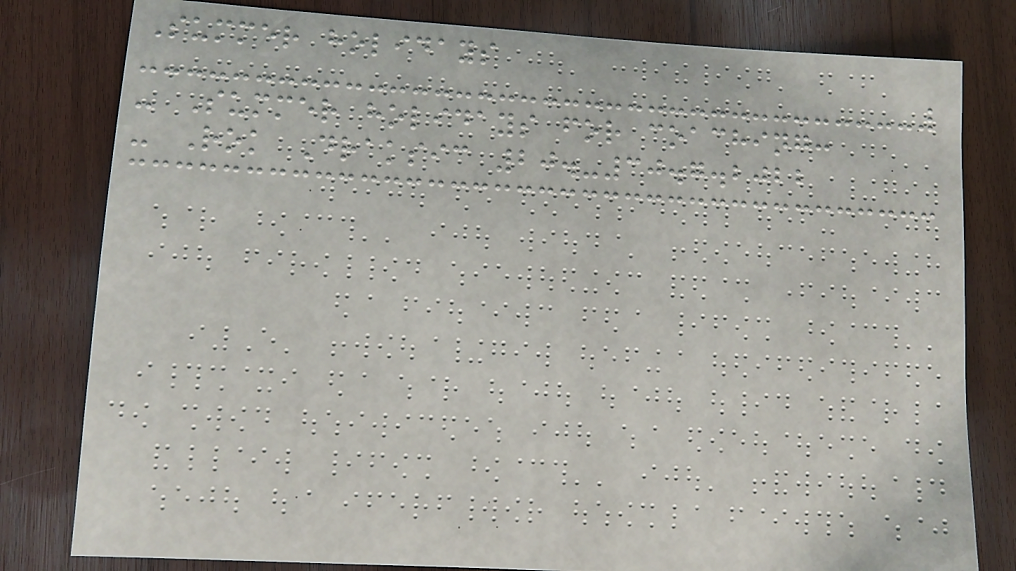Summer holidays
- Summer holidays for coaching:
- Rok Draksic 20.-30.7.2022
